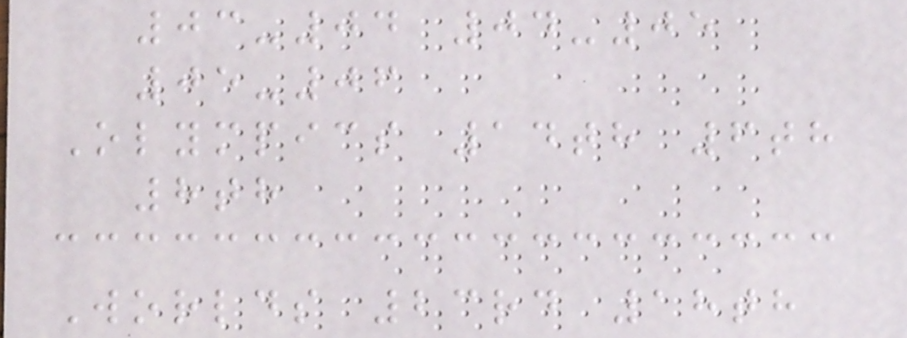03-04 04-05
05-06
Olympics 14th 6th
8th
Worlds 23rd 18th
